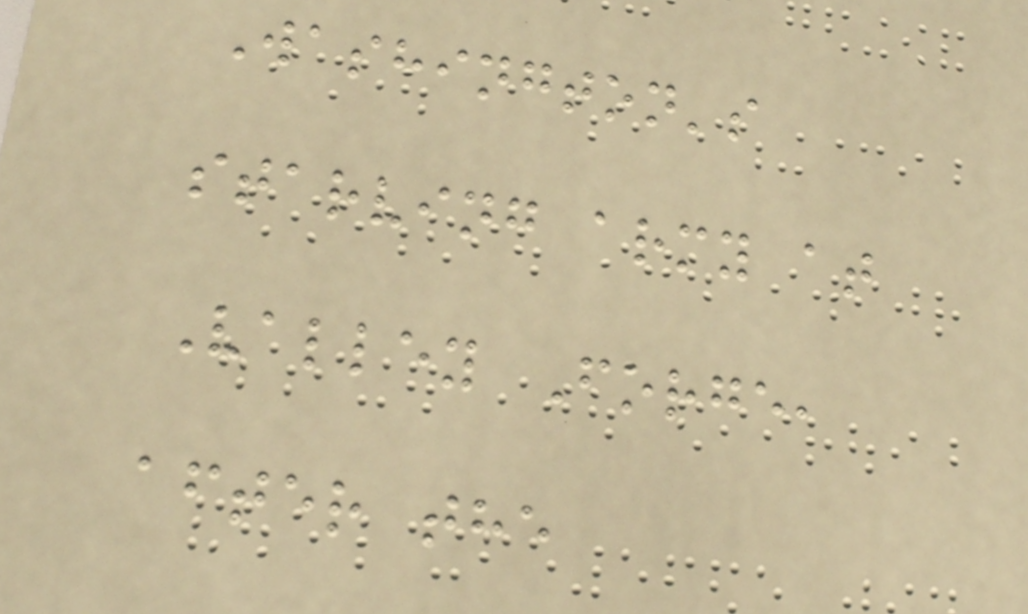Washington's
starving army at
Valley Forge,
after the
